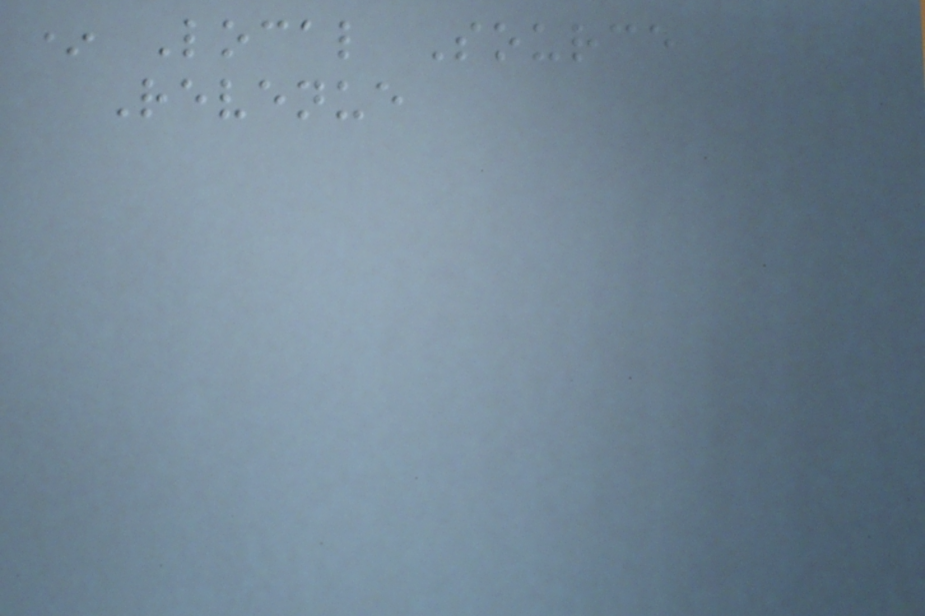* Local Source
Revenue
